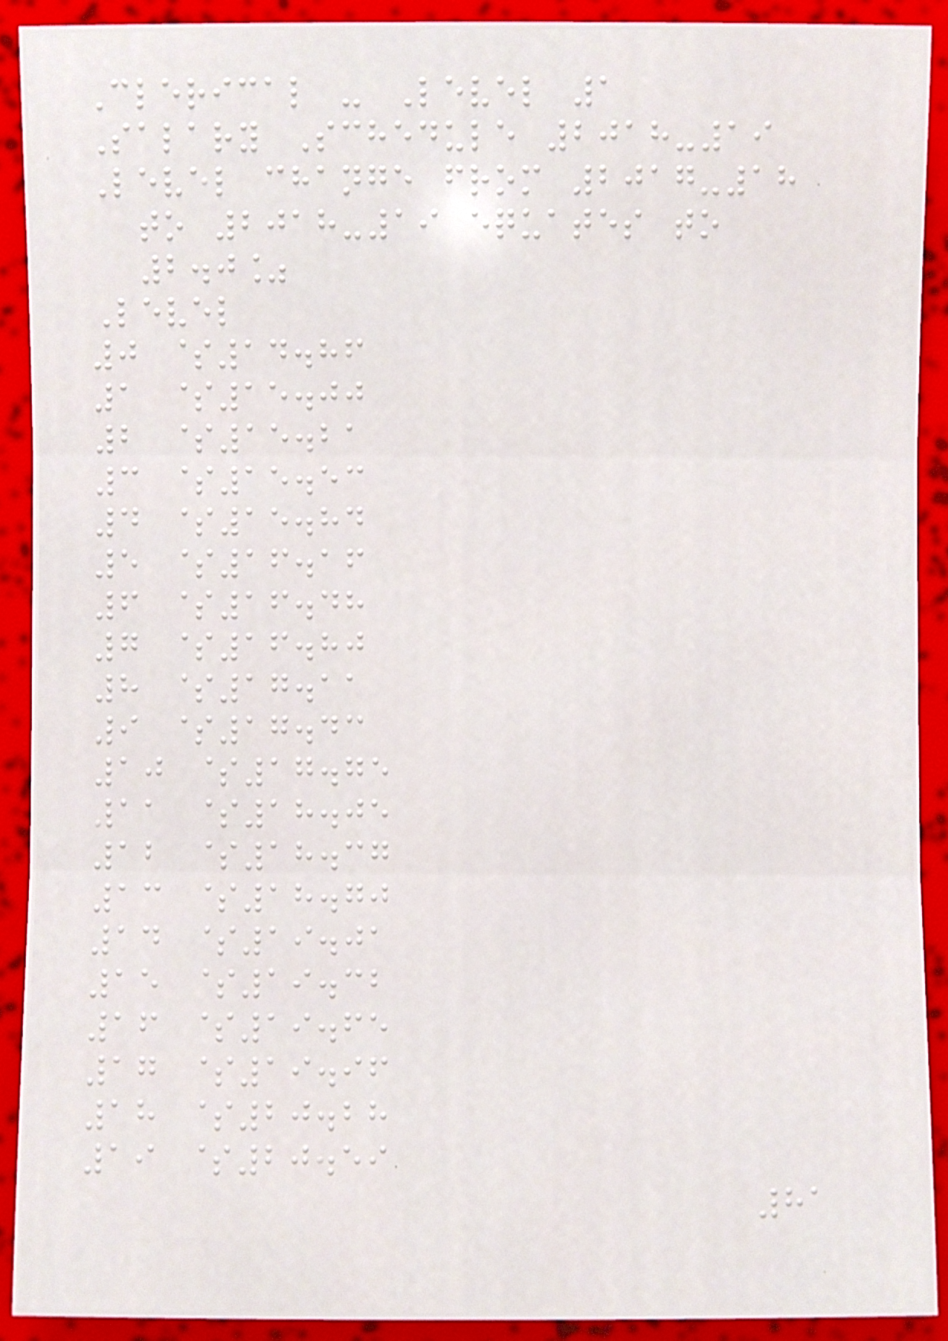Clerical - Level 1
Salary Schedule 2018-19
Level change from 2017-18
to 2018-19 equates to
2.0%
Level
0 $14.86
1 $15.00
2 $15.21
3 $15.53
4 $15.84
5 $16.16
6 $16.48
7 $16.80
8 $17.11
9 $17.43
10 $17.75
11 $18.05
12 $18.37
13 $18.70
14 $19.01
15 $19.32
16 $19.65
17 $19.96
18 $20.28
19 $20.59
81
